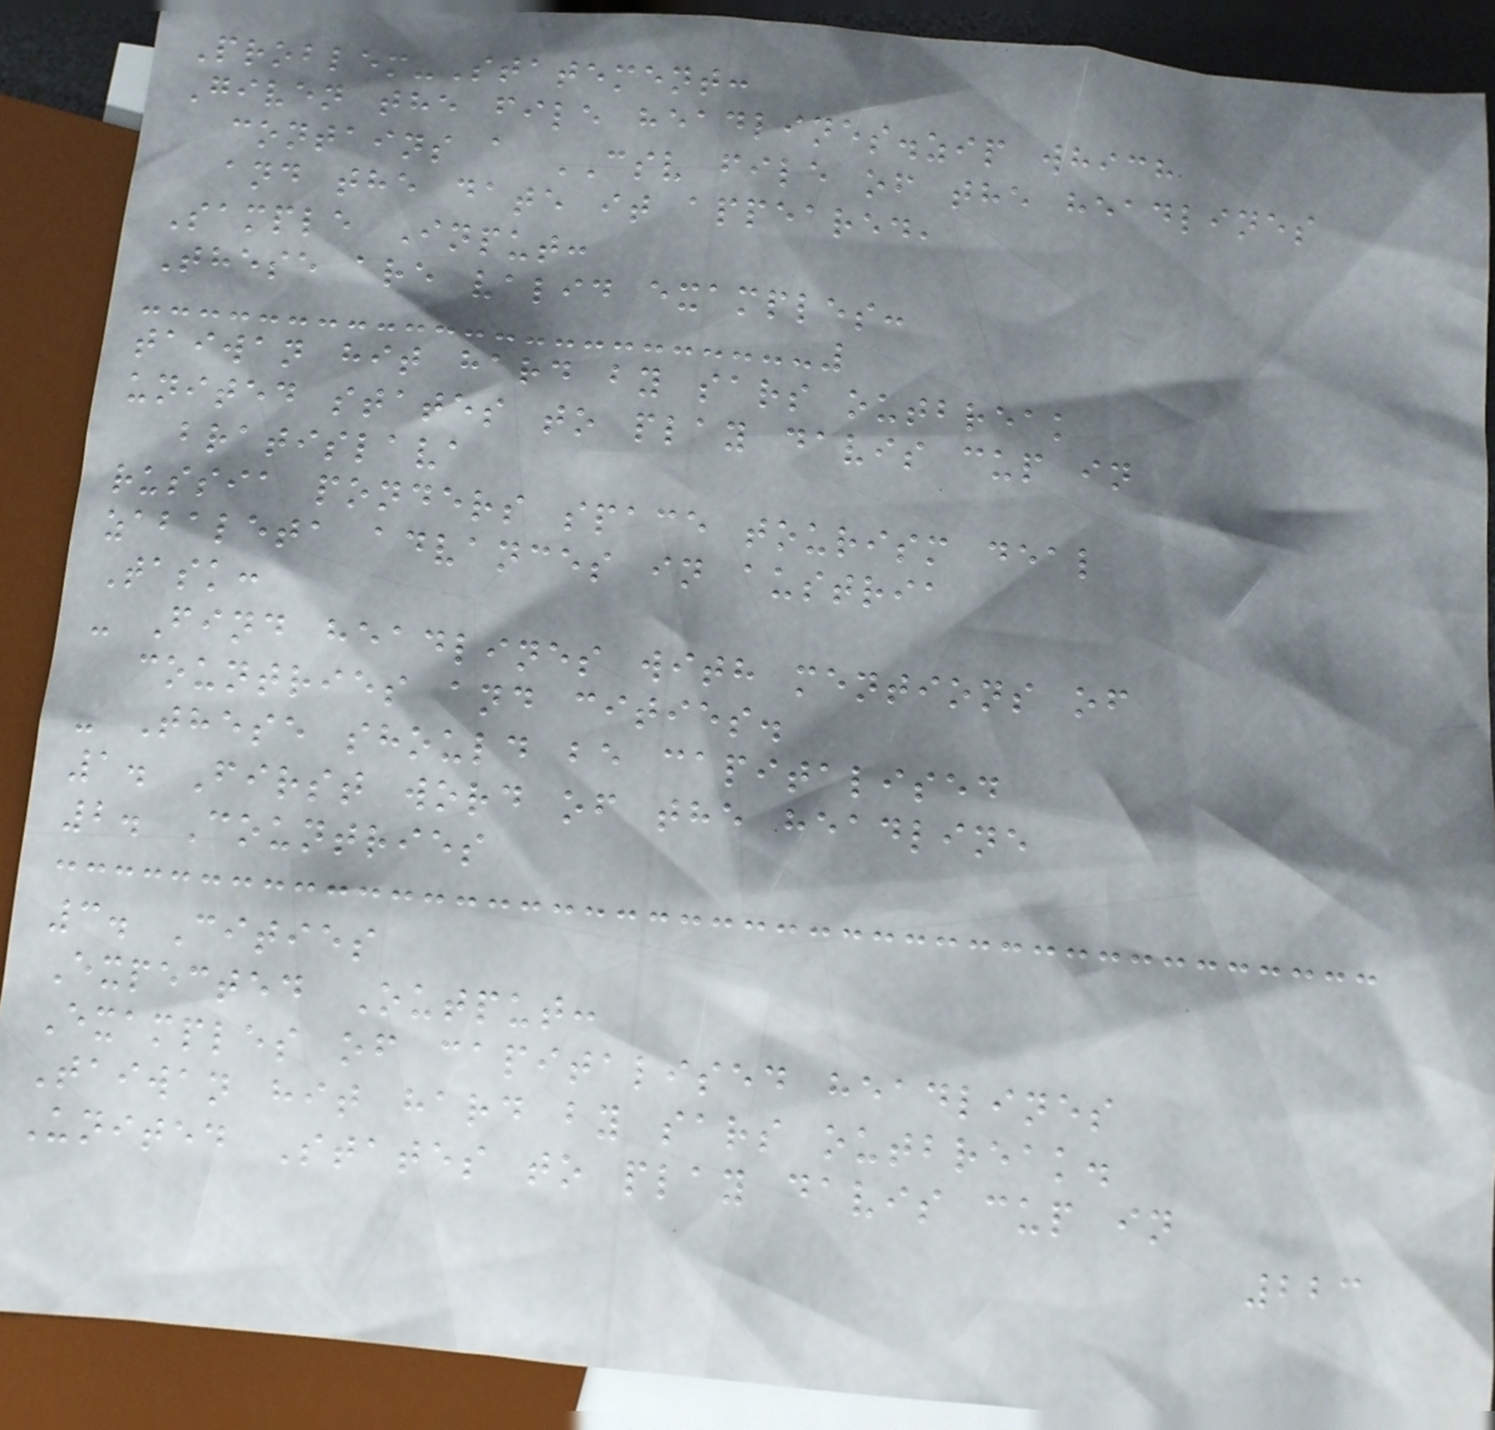Problem-Statement:
Given the file headlines.zip which
contains a CSV file of the headlines
and the date it appeared,
Sample Input:
These are valid examples:
taiwan hit hard by sars outbreak
united states to play davis cup in
bratislava
russia ponders space tourism deal
zabaleta advances in austria
Task:
- Find headlines with mentions of
countries and cities.
- These should be capitalised
1. First word of the headline
2. Countries
3. Cities
Expected Output:
Examples of capitalised headlines
Taiwan hit hard by sars outbreak.
United States to play davis cup in
223
